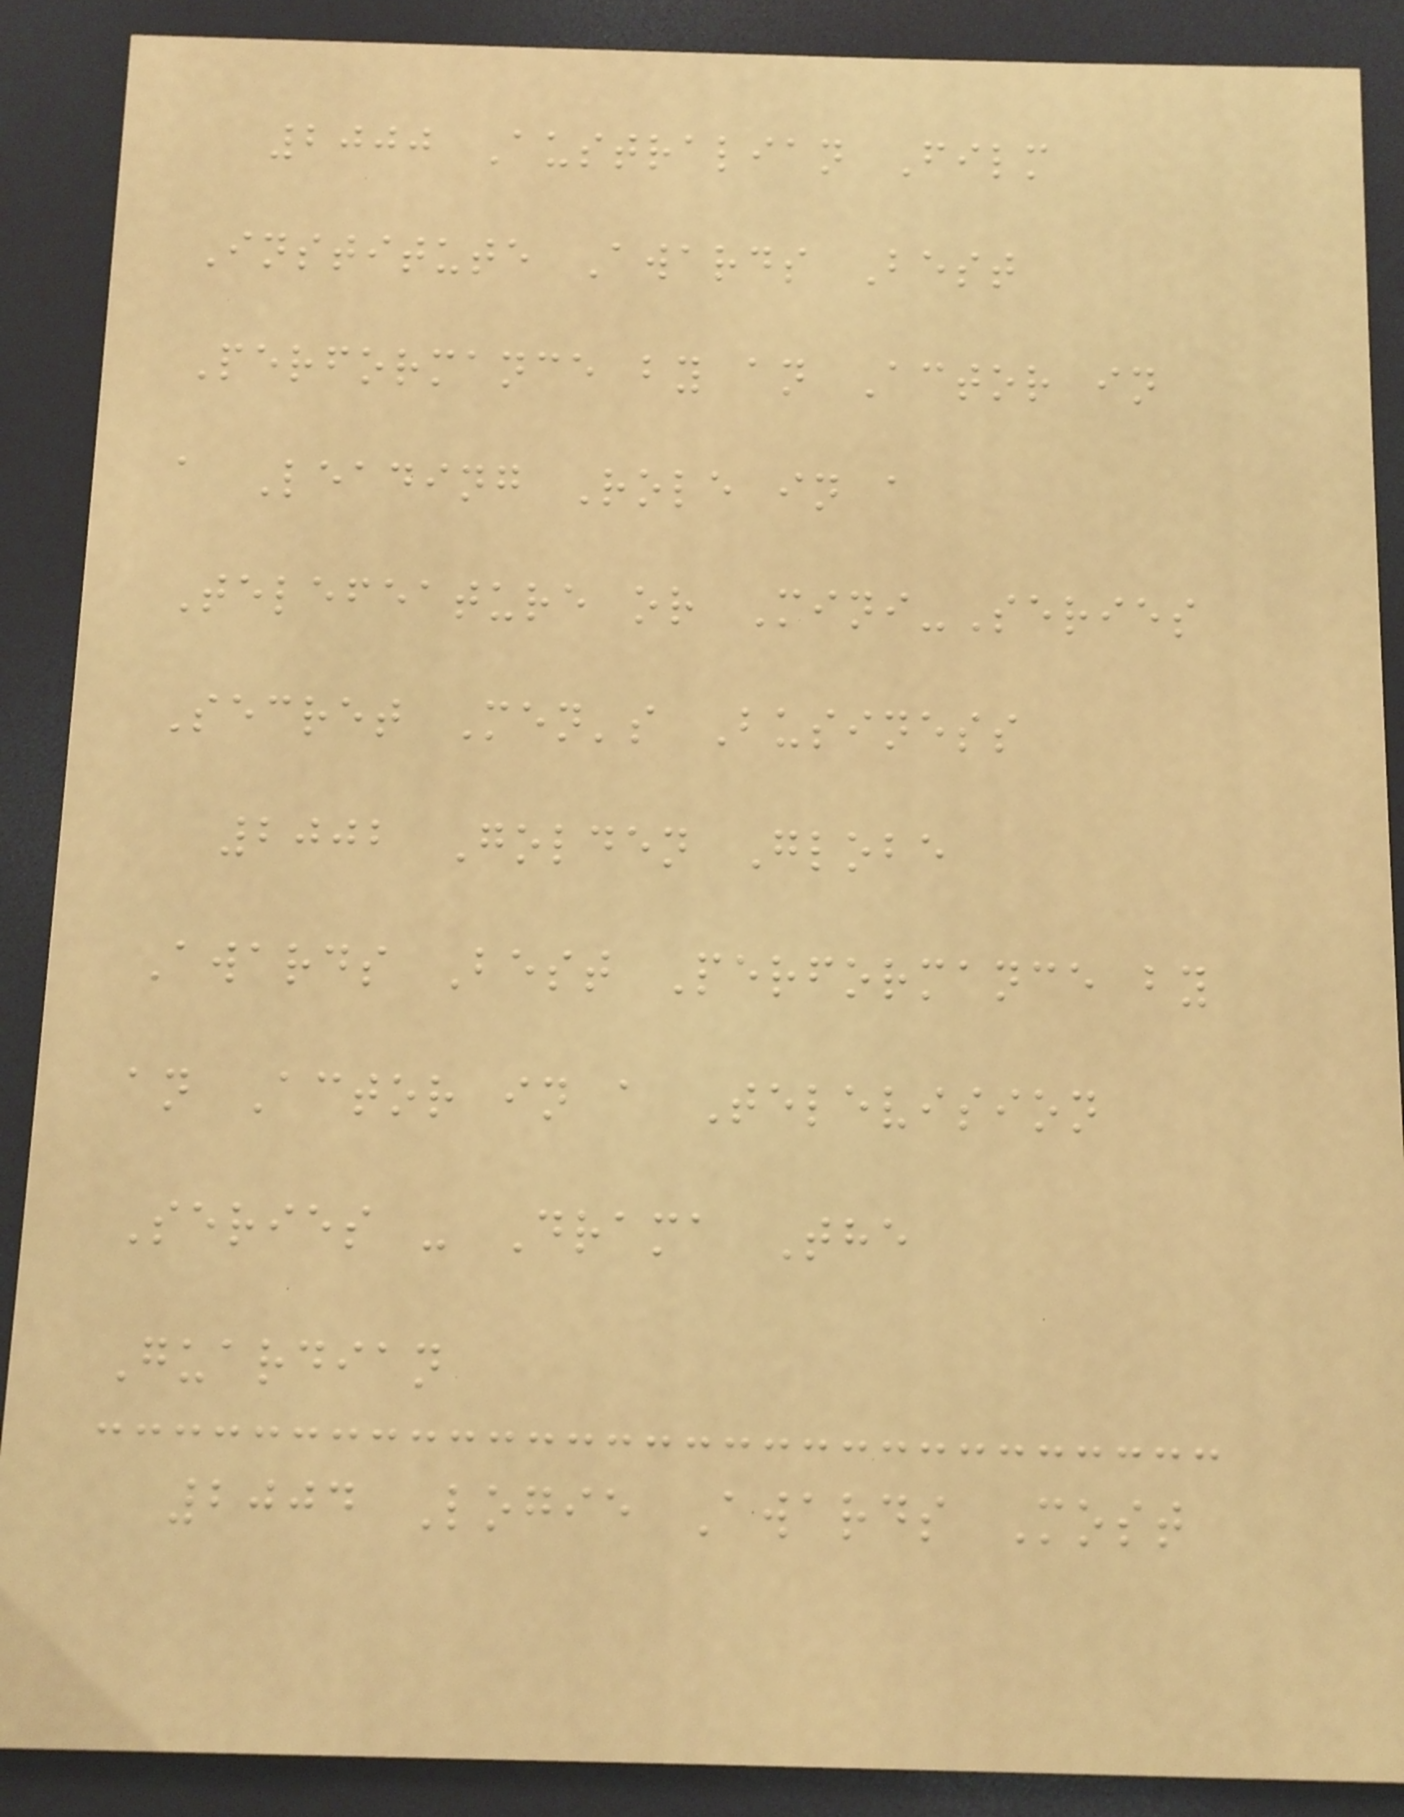2000 Australian Film
Institute Awards Best
Performance by an Actor in
a Leading Role in a
Telefeature or Mini-Series
Secret Men's Business
2002 Golden Globe
Awards Best Performance by
an Actor in a Television
Series - Drama The
Guardian
2004 Logie Awards Most
